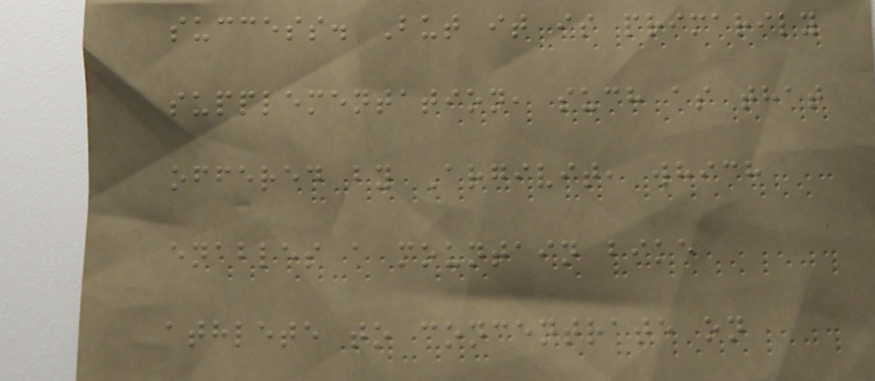success. But it is primarily
supplementation, such as that
offered by Argivit, which
enables a mountain bike
athlete to concentrate on
